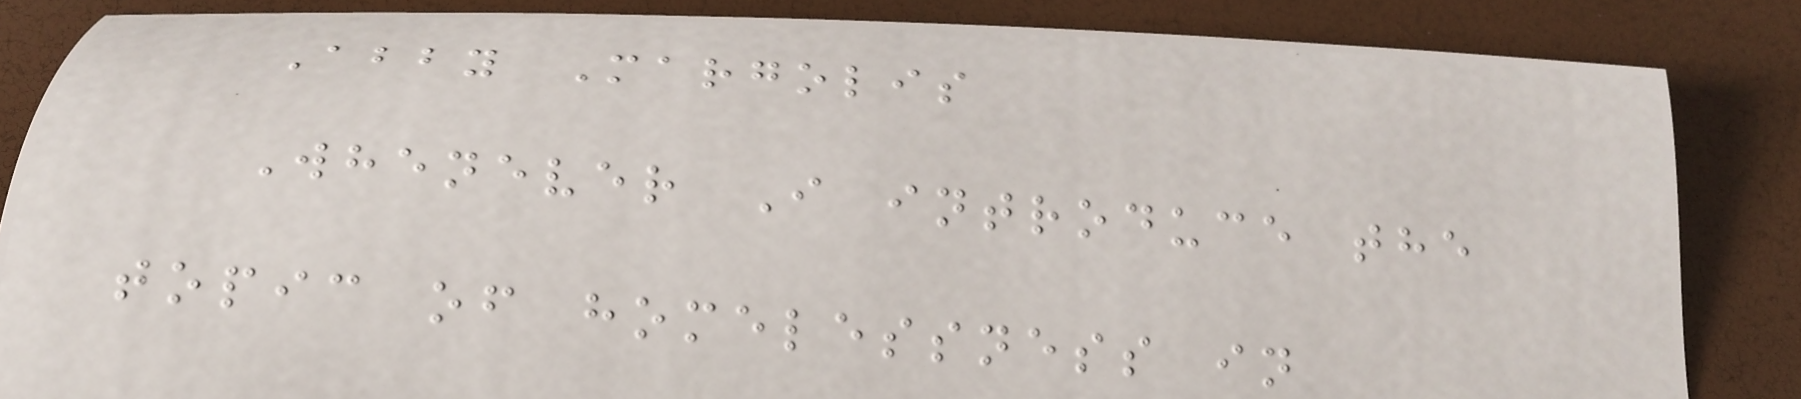Abby Margolis
Whenever I introduce the
topic of homelessness in
